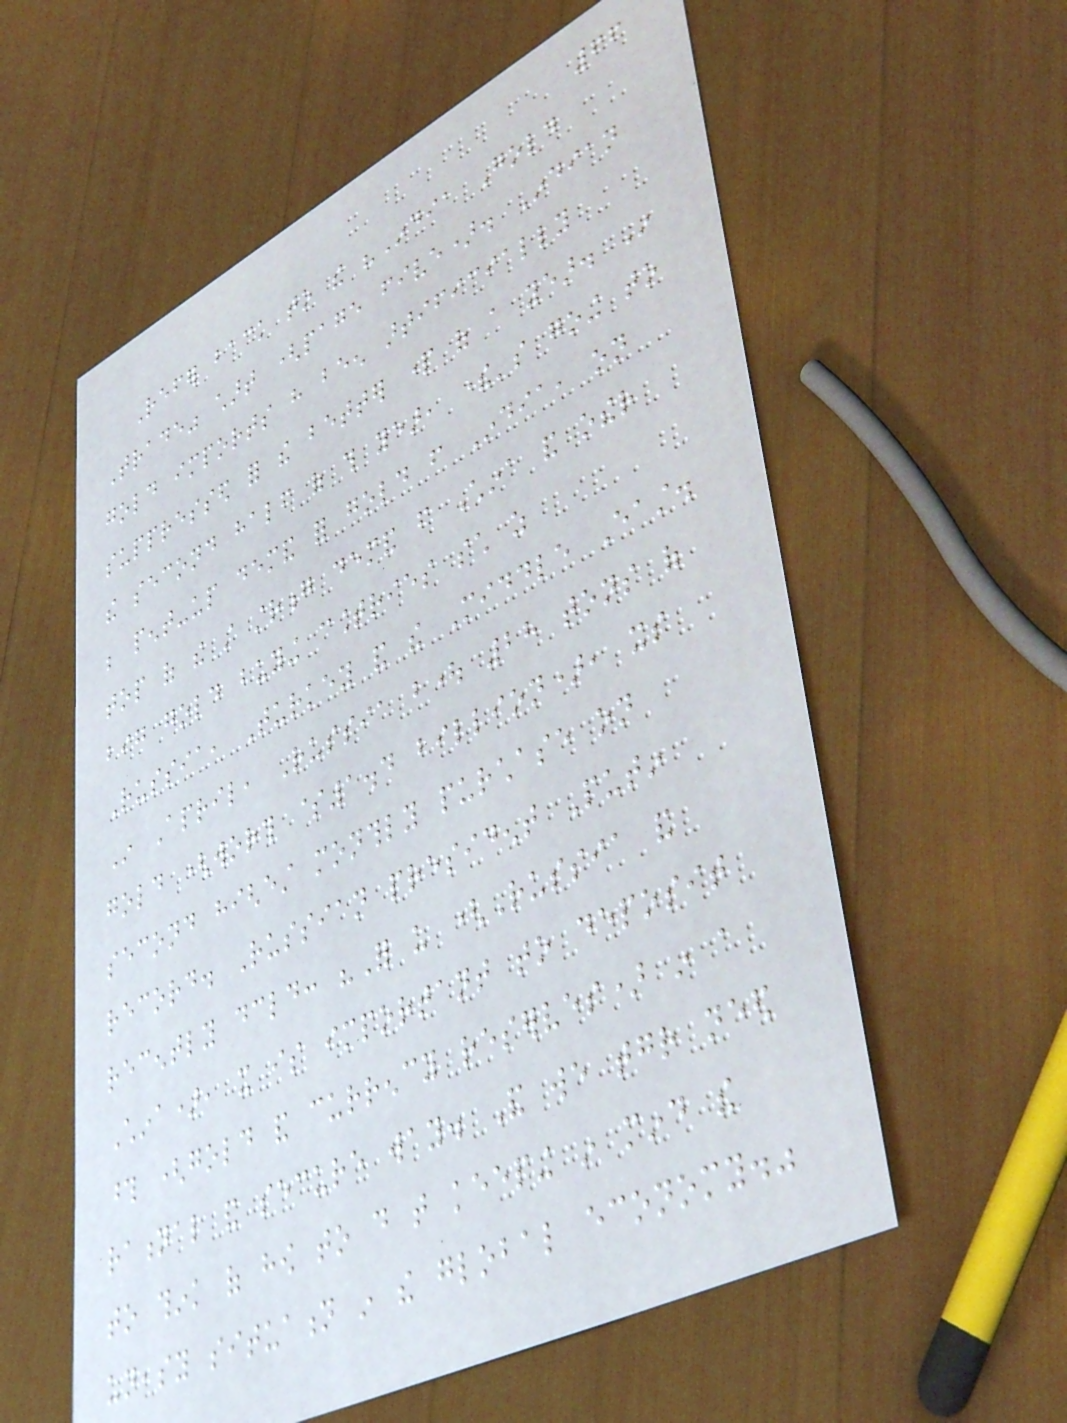66
Refer back to the "India Gold
Trade" chart (page five). Indian
gold imports have been artificially
suppressed for the better part of a year. In
the second half of this year, there's going to
be pent-up demand for gold from India, on
top of the still strong demand from China and other
big gold buying countries such as
Russia, Turkey and the Middle East.
In April, Russia bought 28 tons of
gold (worth $1.4 billion), its
second highest monthly purchase on
record. Russian president Putin
recently declared: "For us (Russia and
China), it is important to deposit
those (gold and currency reserves) in a
rational and secure way. And we together need
to think of how to do that keeping in mind the
uneasy situation in the global economy."
